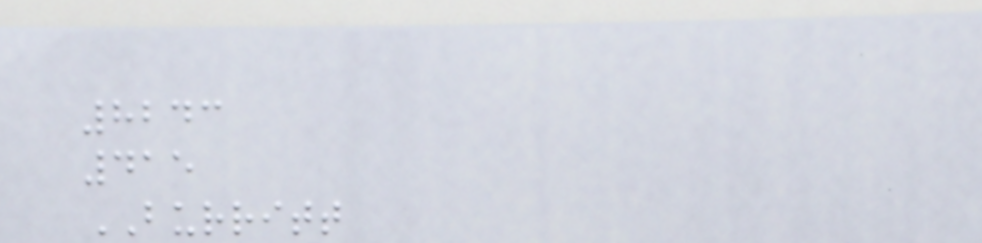8243
415
BURRITT
